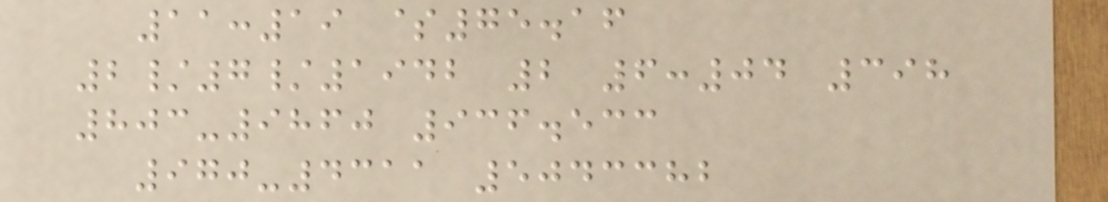11:19 $75.16
2/7/1942 2 6:04 398
803-9860 936.533
970-4311 5043382
